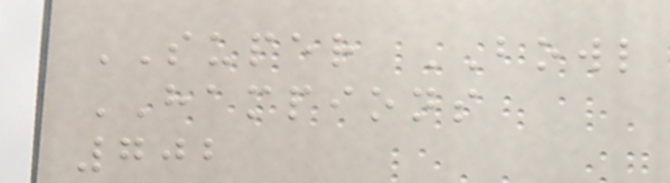SUPER BOWL
HAMPIONS
702
